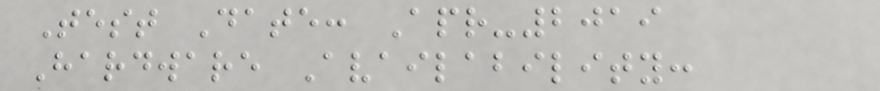Test Date: Apr-2019
Hardware Availability:
